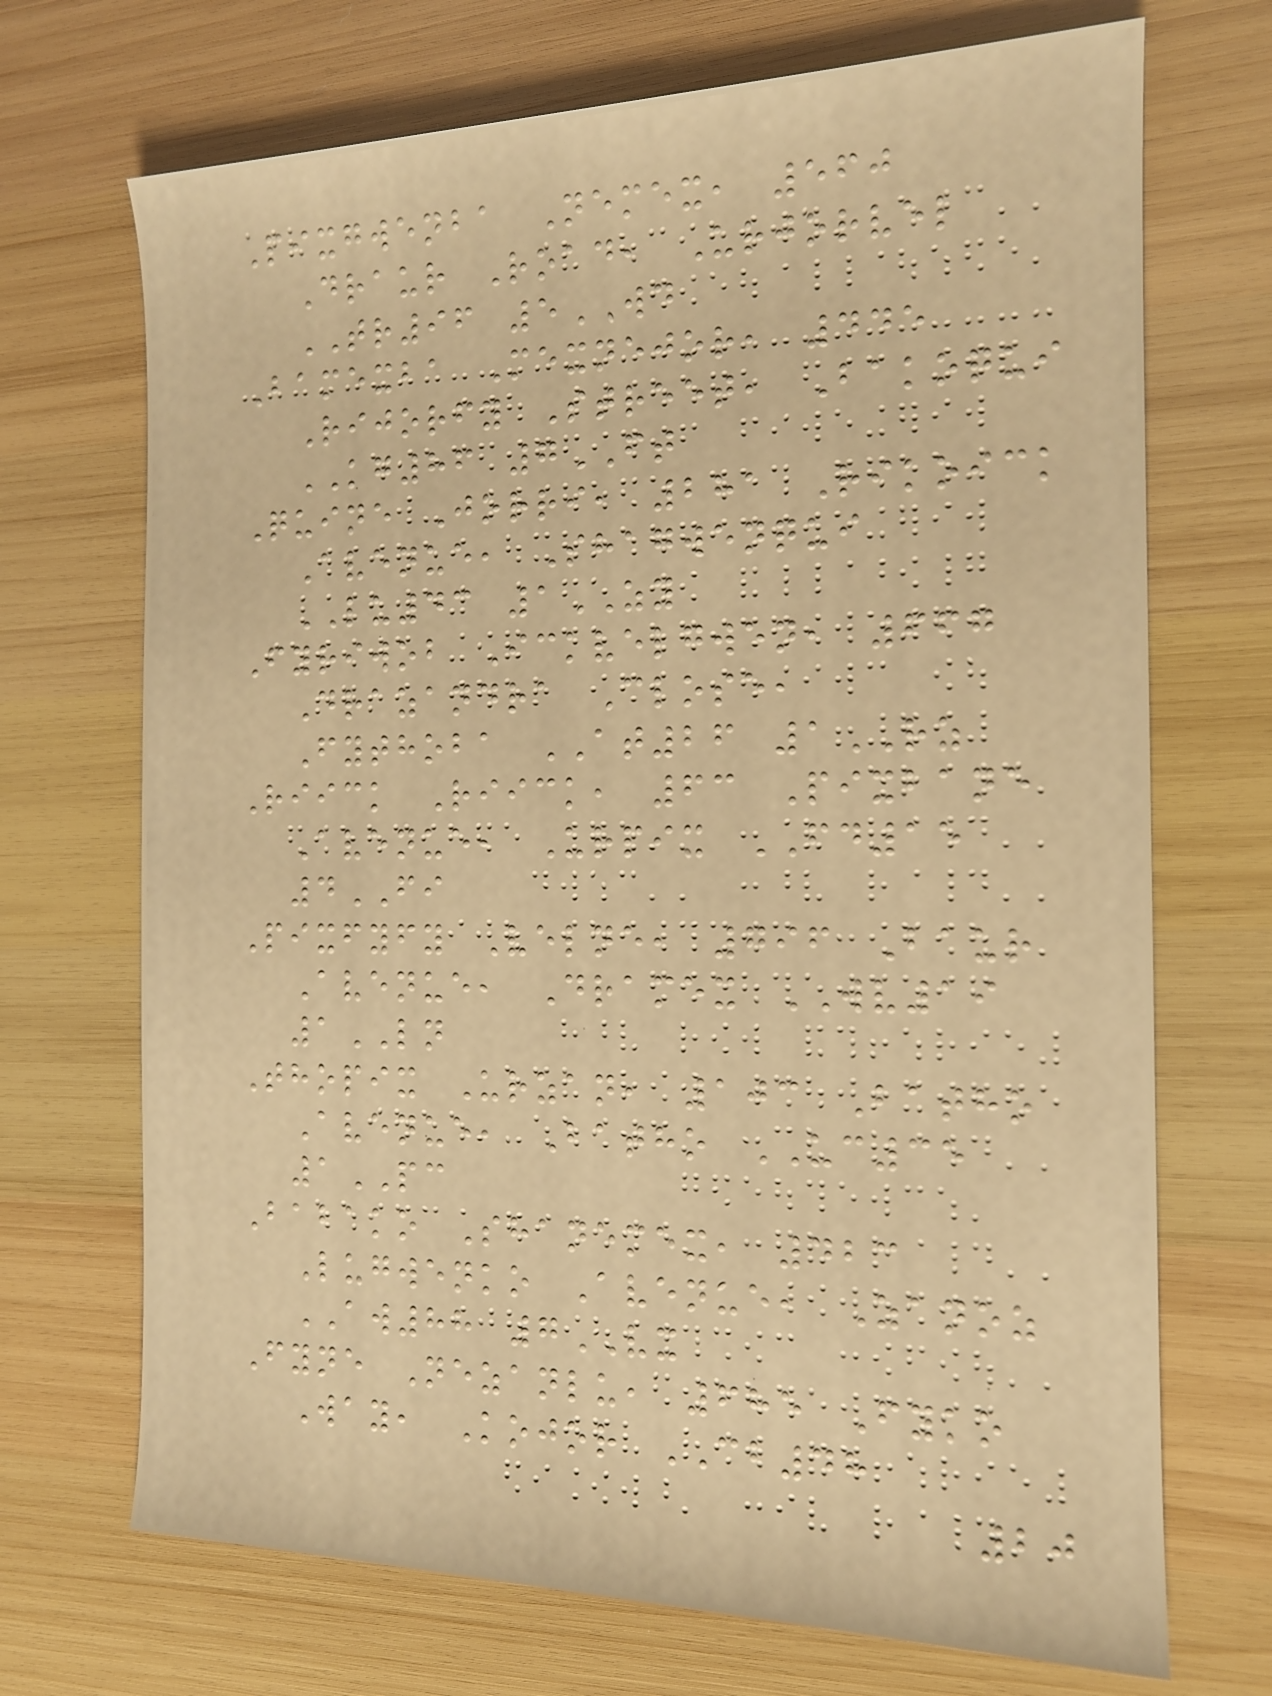Pixgwenba Nemex, 560
Draur Road, Urjorvel
TR96 5WD
Bamexba Mexnejor, 445
Rijorfy Street, Bakoqui
KG86 7FT
Quine Jorri, 281 Rikoick
Avenue, Shagwenqui
LU43 1ZY
Fyriwob Ickvelgwen, 667
Drazandra Close,
Fythoba AT26 1RZ
Riick Riick, 63 Pixbane
Avenue, Urpix FD15
4FI
Pixfyfy Velne, 796 Baur
Avenue, Dramex WV19
1LN
Thopix Urzan, 103 Batho
Avenue, Batho UC35
1PC
Babako Shanemex, 423
Lugwenko Avenue, Zanoz
AW88 7VX
Fyne Nezanlu, 685 Fyko
Way, Kojor CB48
20
